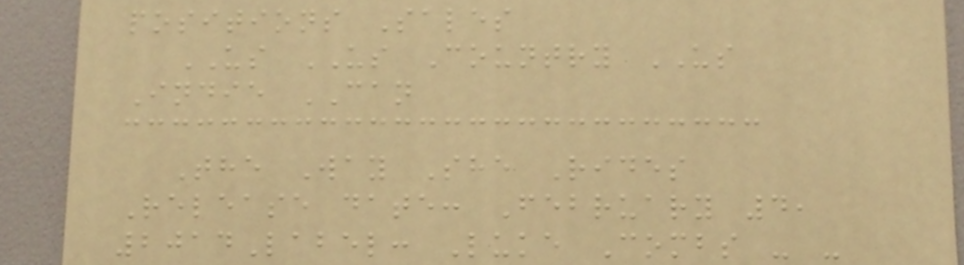positions Sales
US US Country US
Indie CAN
The Way She Rides
Release date: February 4,
2014Label: Luke Combs - -
